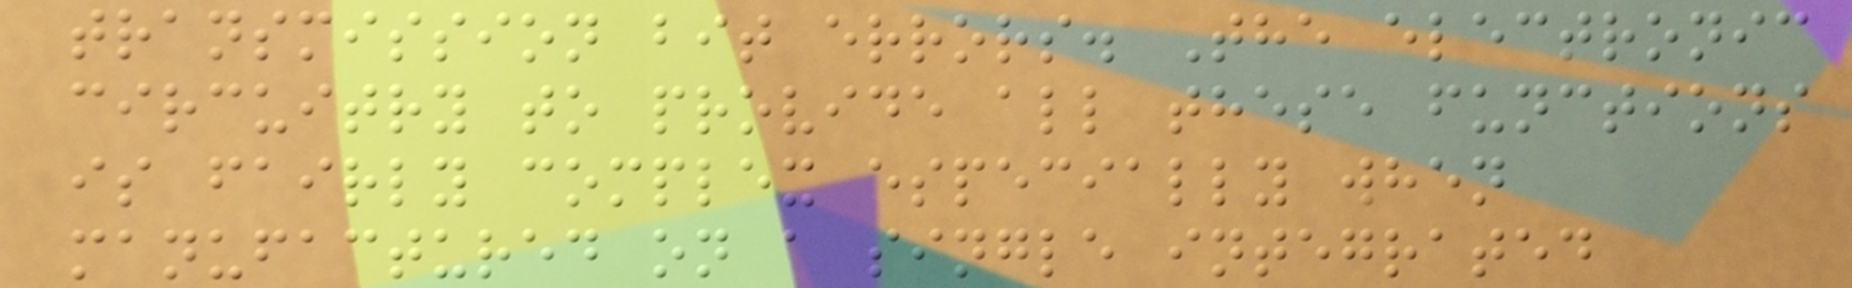transmission bit errors. The electronic
circuitry to provide all these functions
is fairly complex especially when
manufactured on a single integrated
